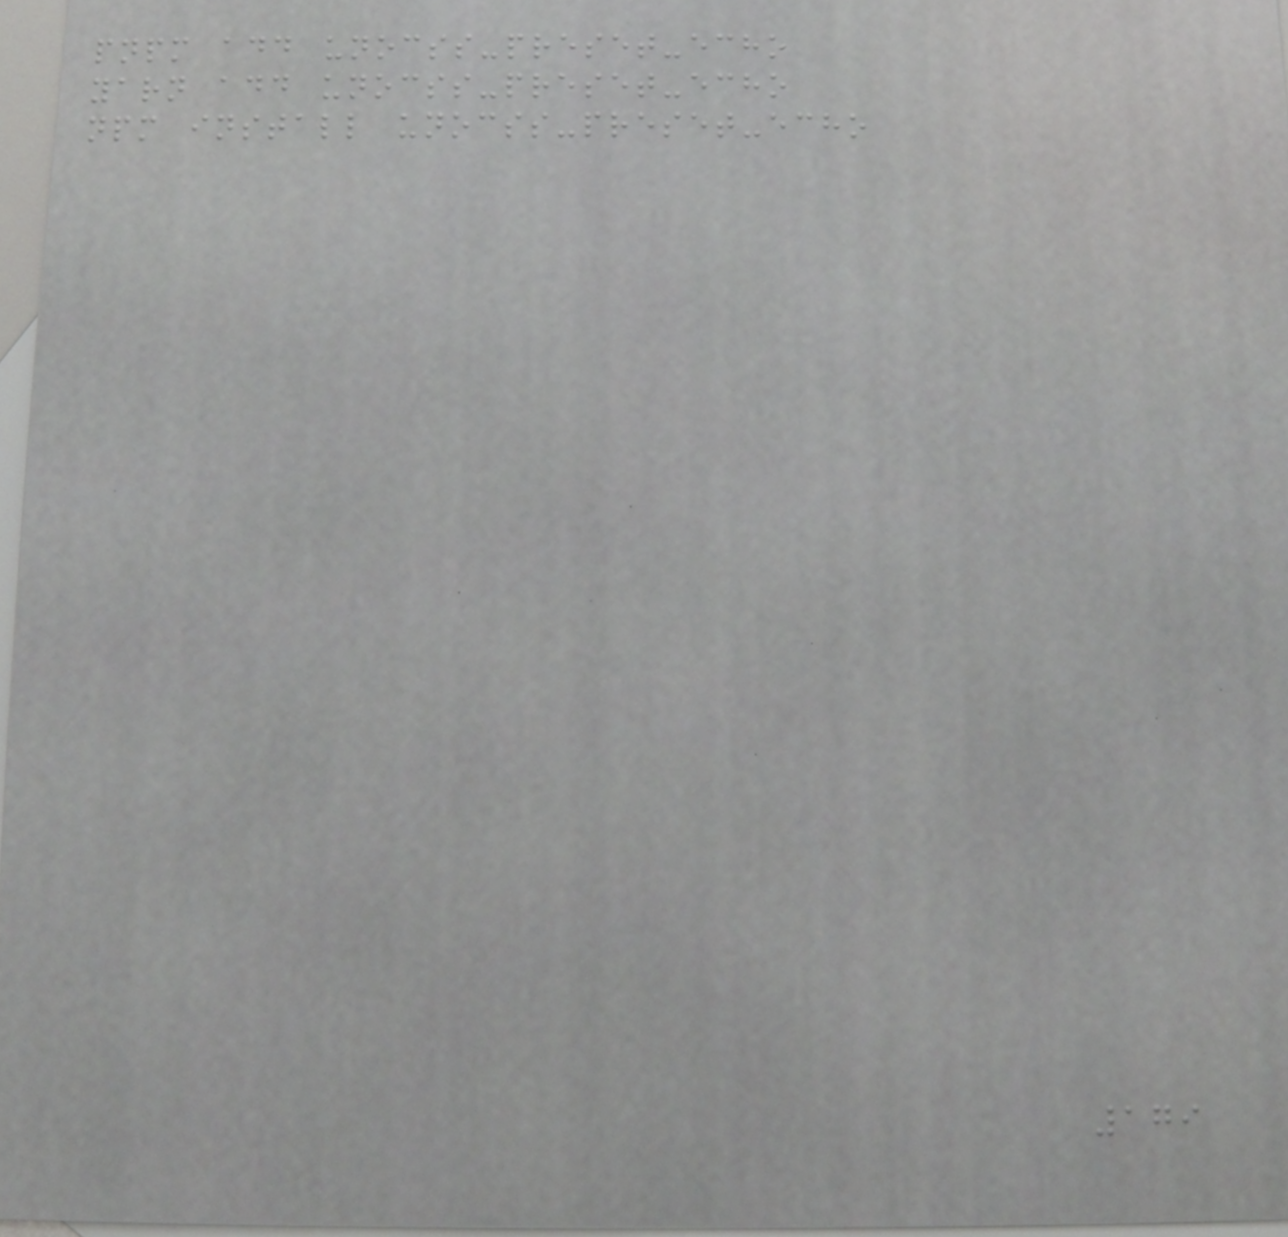pnpm add unocss-preset-echo
yarn add unocss-preset-echo
npm install unocss-preset-echo
179
